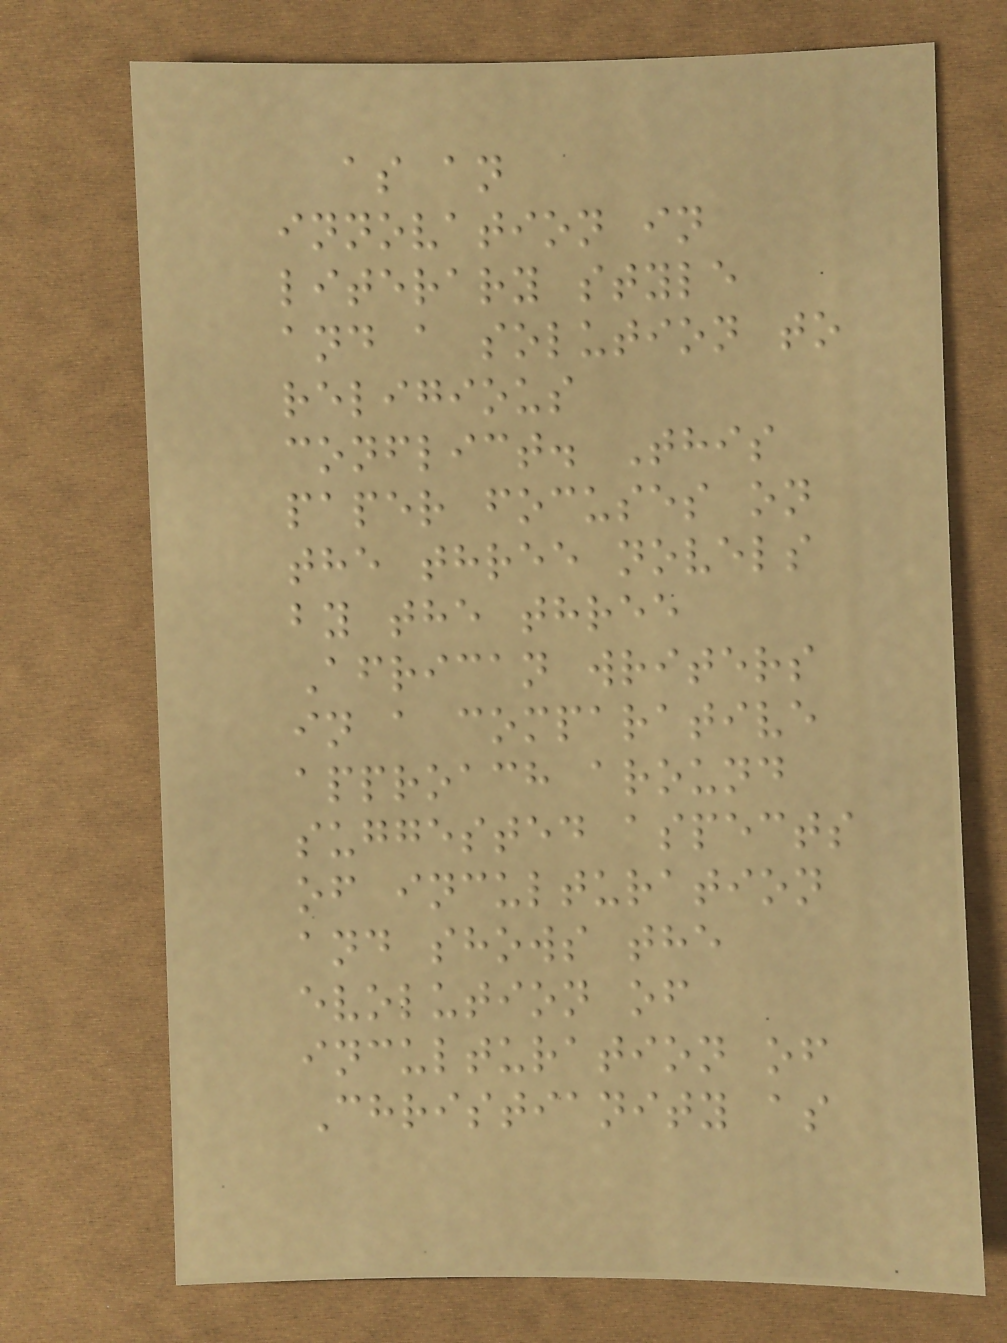as an
innovation in
literary style
and a solution to
religious
conflict. This
paper focuses on
the three novels
by the three
African writers
in a comparative
approach around
suggested aspects
of inculturation
and shows the
evolution of
inculturation of
Christianity as
